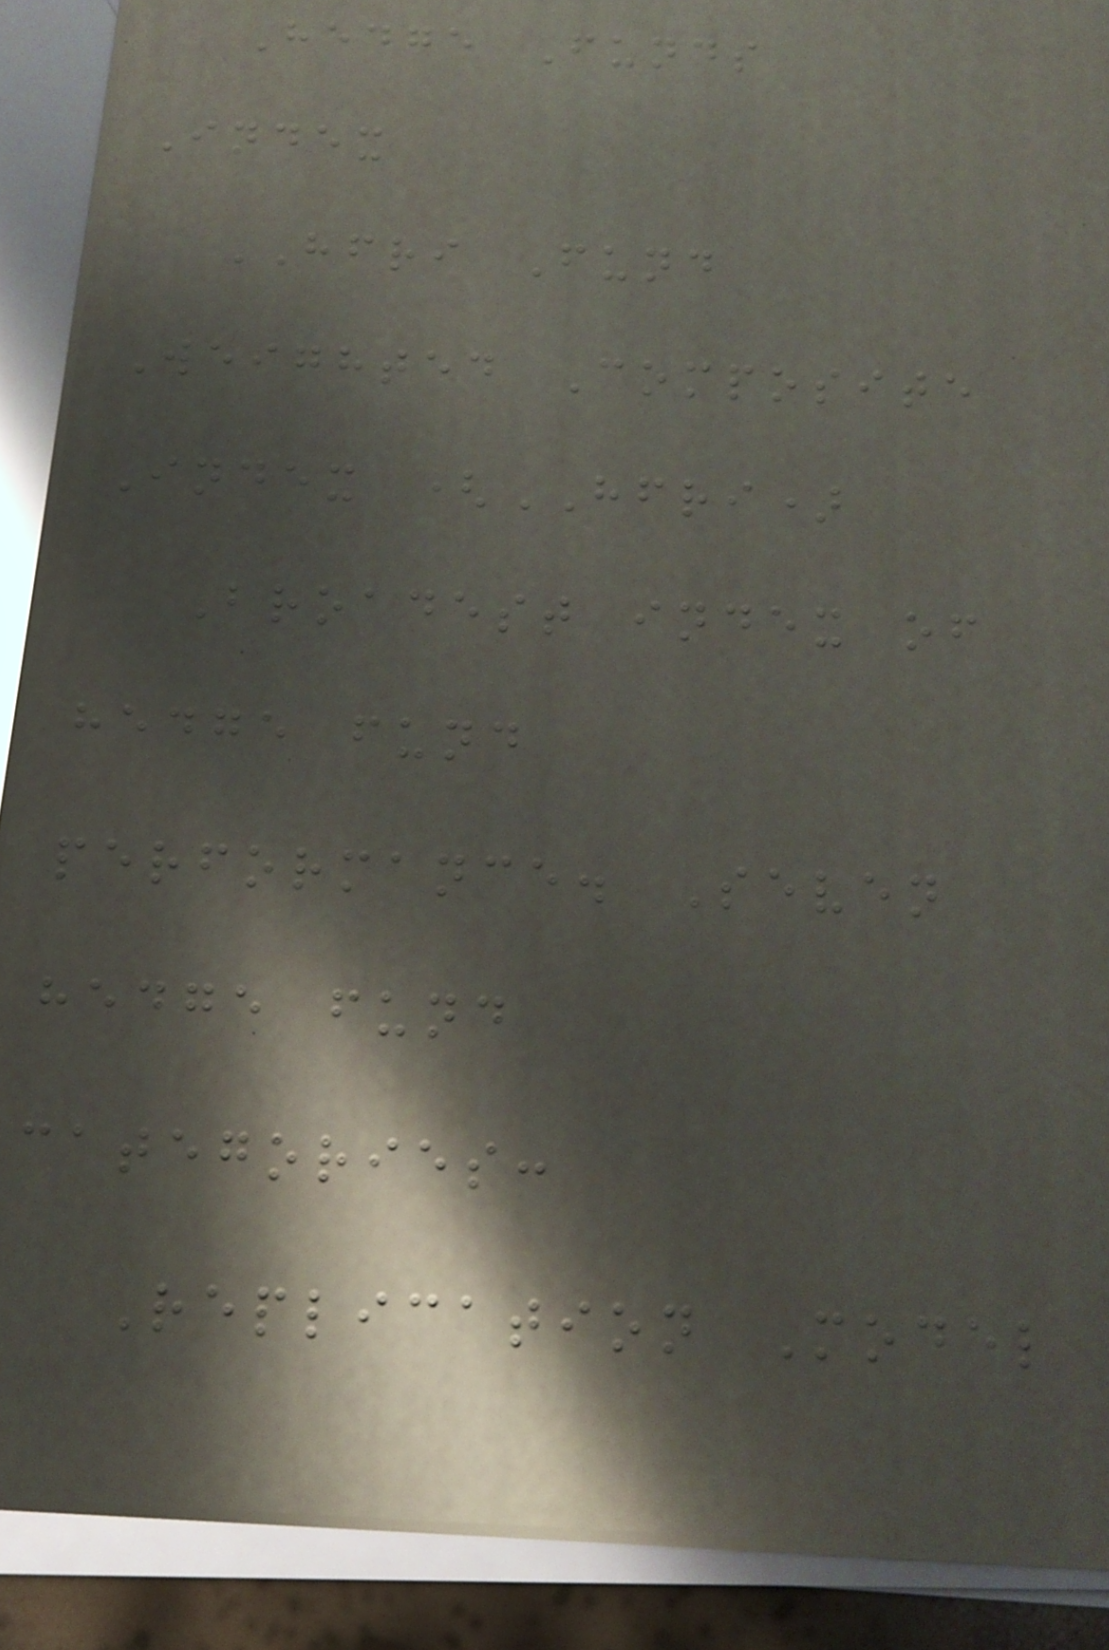Hedge Funds
Index
HFRI Fund
Weighted Composite
Index (HFRI)
Broadest index of
hedge fund
performance. Seven
hedge fund
categories:
Replication Model
